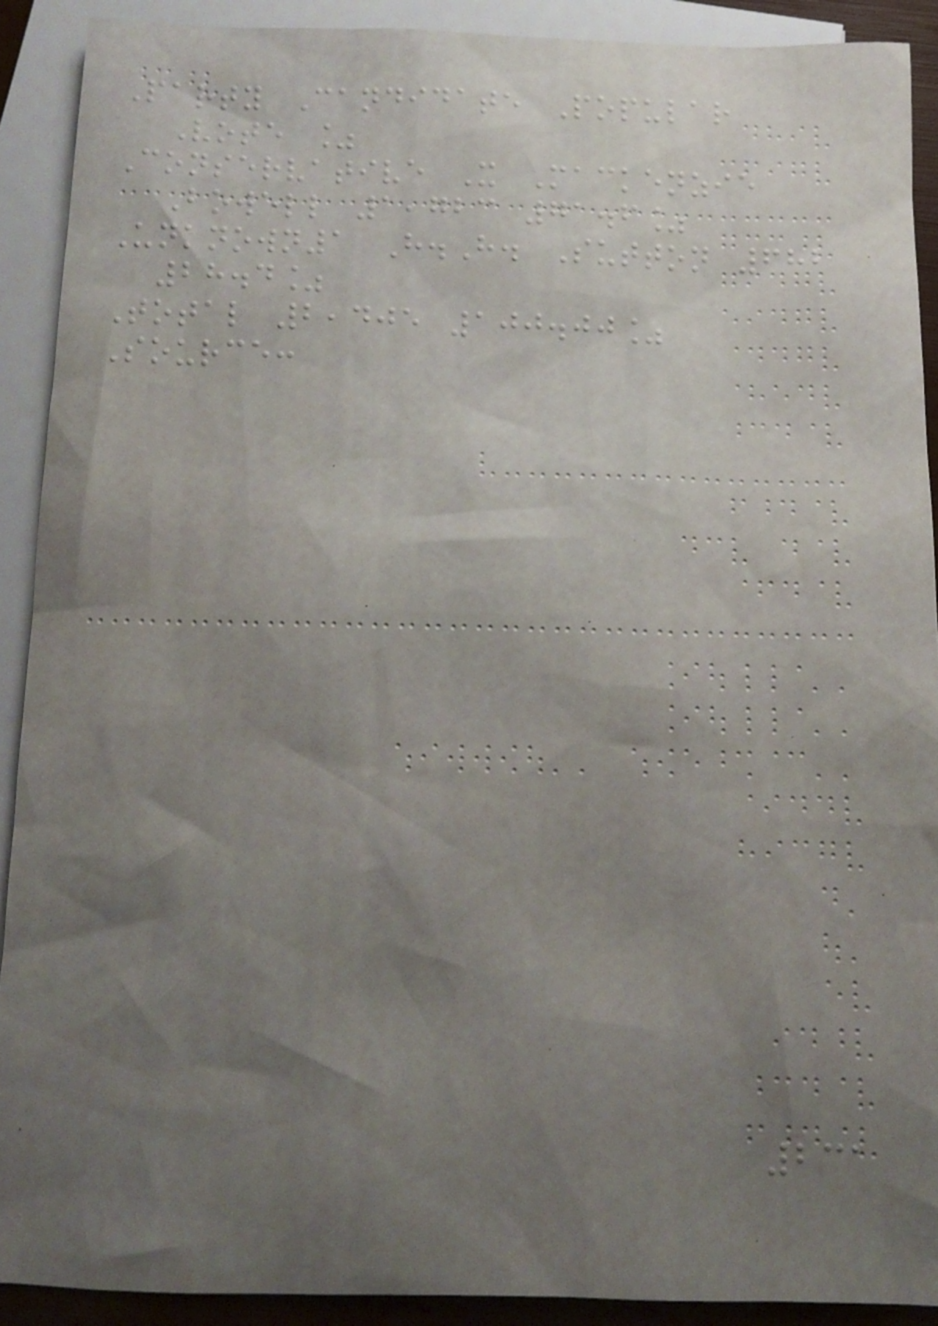Party Candidate Popular
Vote %
Conservative X Mackenzie
Bowell 1,723 71.6%
Unknown1 H.H. Sutton 682
28.4%
Total 2,405 100.00%
Source:
231
